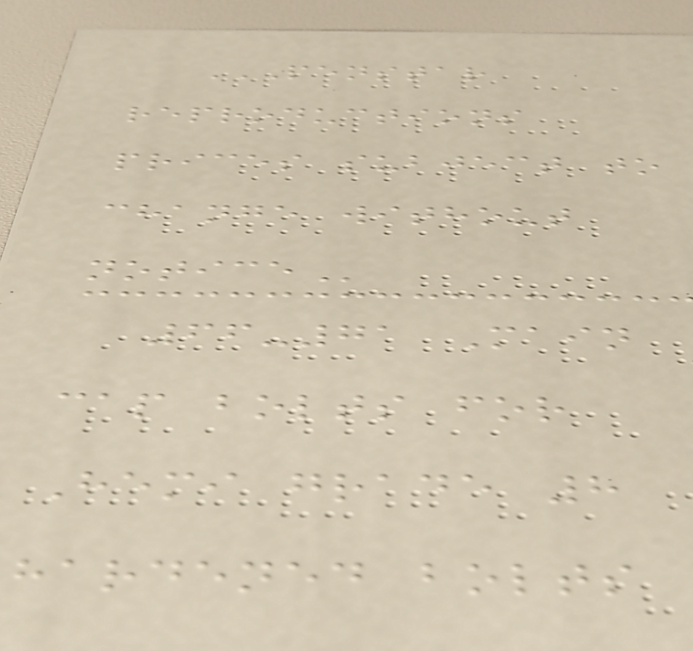PENSTAR
REPRODUCTIONS
PRICES SUBJECT TO
CHANGE WITHOUT
NOTICE
66-71 Main
cap bolts for
Hemi grade 8
hardened bolts
